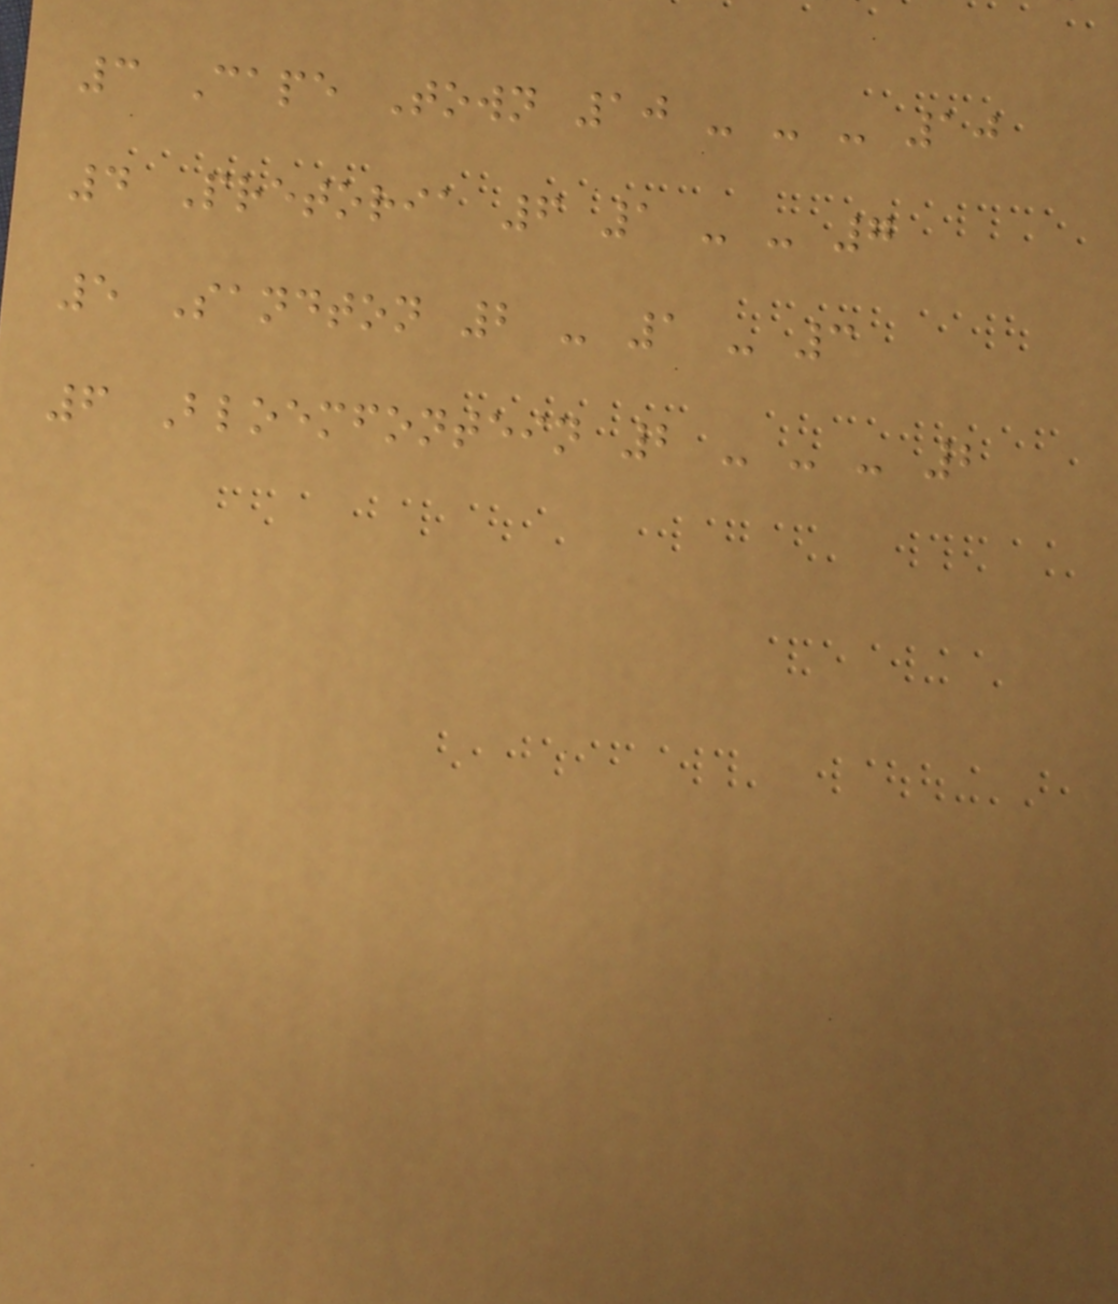3 Cape Town 10 - - - 10
4 Pretoria 6 1 - - 7
5 Sandton 2 - 1 - 3
6 Bloemfontein 2 - - - 2
